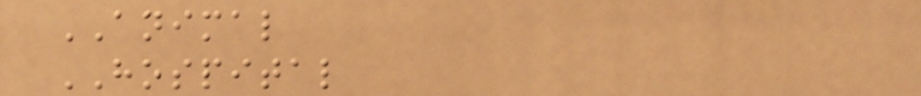ANIMAL
HOSPITAL
